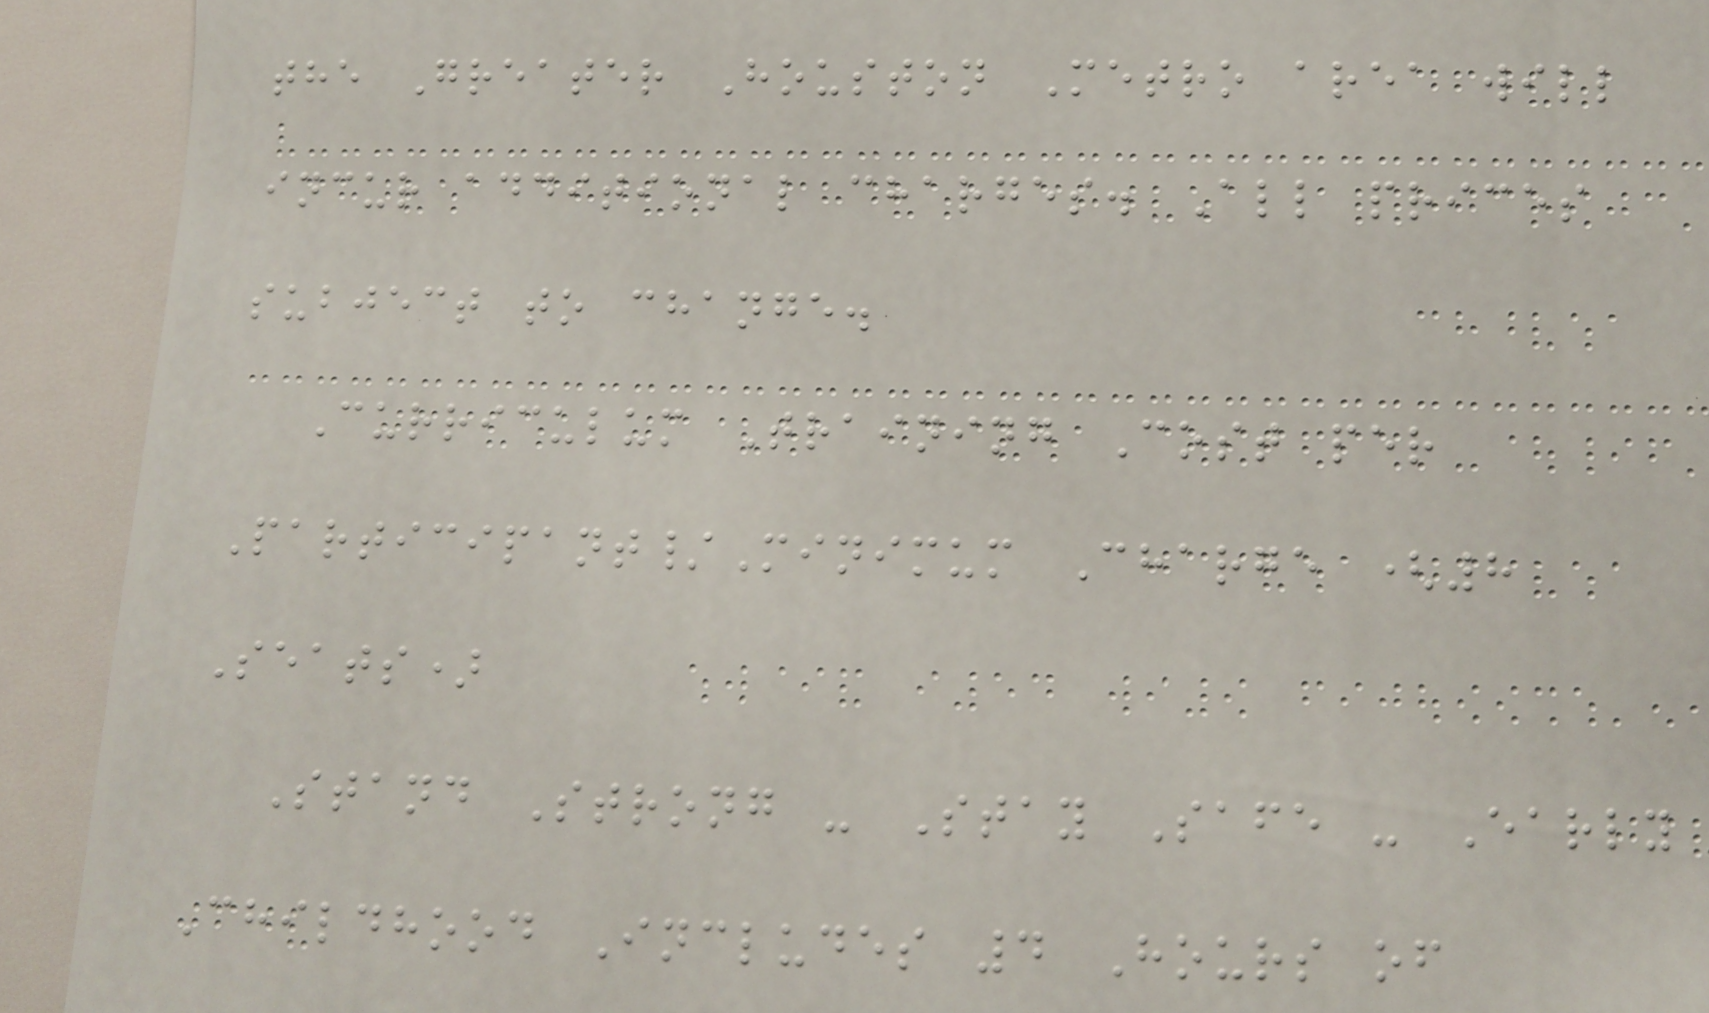the Greater Houston Metro area will
incur additional charges. All prices
subject to change.
Curriculum Training Cost per
Participant/Minimum Charge (8
Seats)
Stand Strong - Stay Safe - Early
Childhood Includes 4 Hours of
